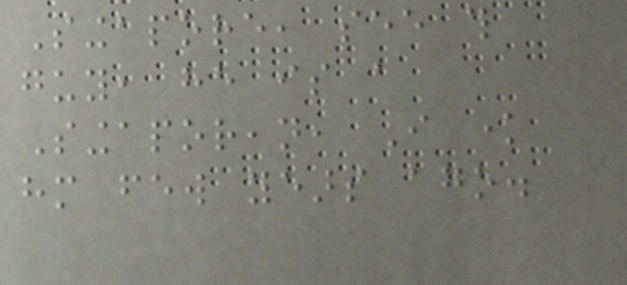Singapore, see this
guy, he is a
Singaporean, I know
him few years ago.
